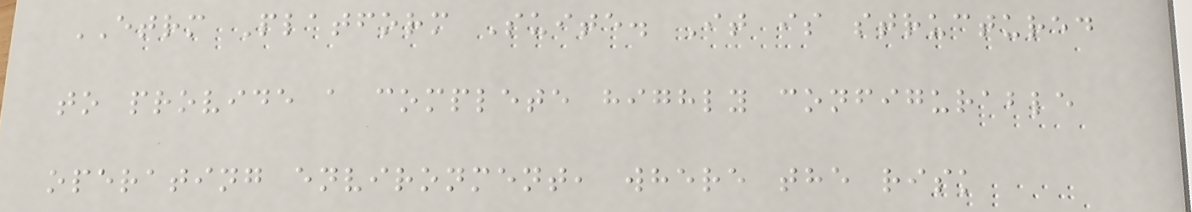ETRM Platform Suite. It is structured
to provide a complete highly configurable
operating environment, where the risk
